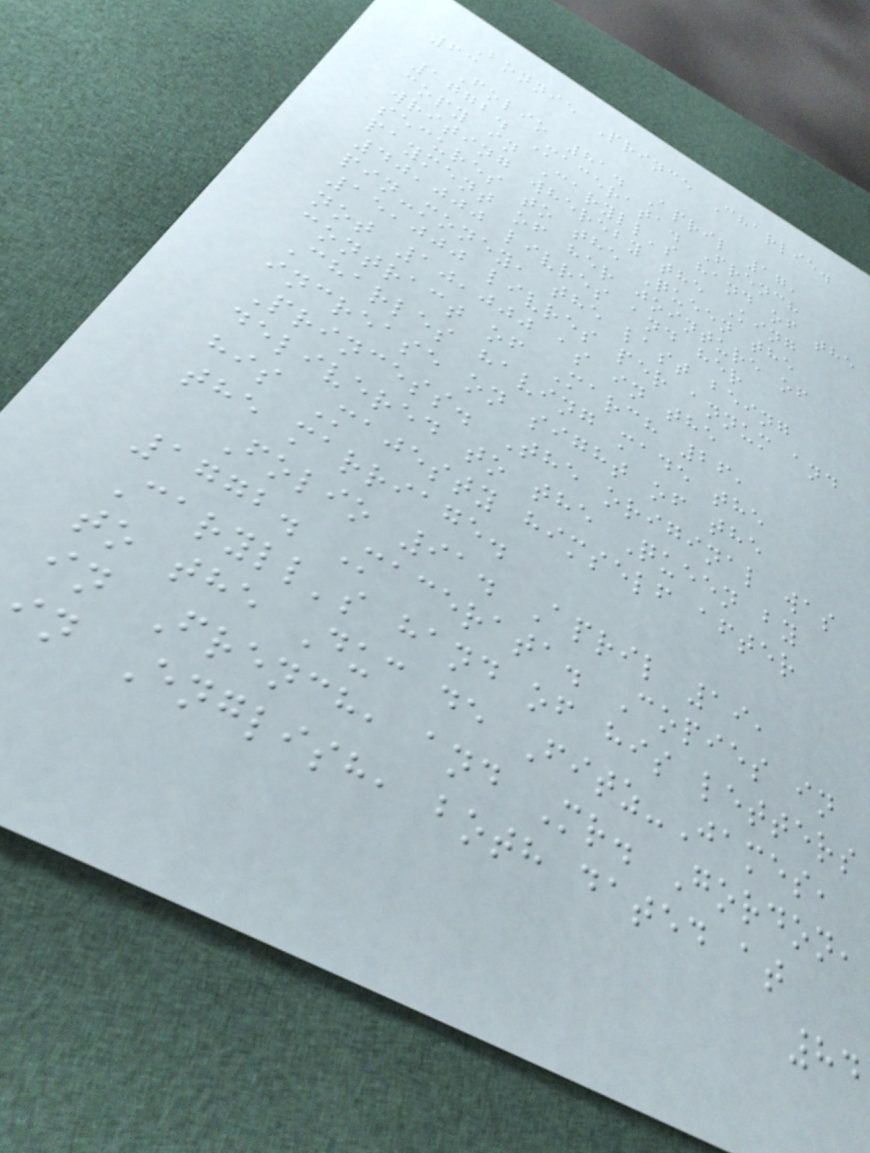Bonnie Prince Charlie.
63
Folio 81. April 17,
1772. Macerata. French
copy in Caryll's hand of the
writing whereby the King
secures to the Queen the
payment of her jointure of
40,000 livres and her
pin-money, the last being
15,000 livres per annum and
not 10,000 as in the
contract of March 26,
Charles having made the
increase on sight of the
Princess. The original was
delivered to the Queen by
his Majesty himself after
the marriage.
Folio 91. April 19,
1772. Macerata. Copies in
Caryll's hand of his letters
to the Duc de Fitz-James,
in French, and Mr. Gordon,
in English, both dated at
84
